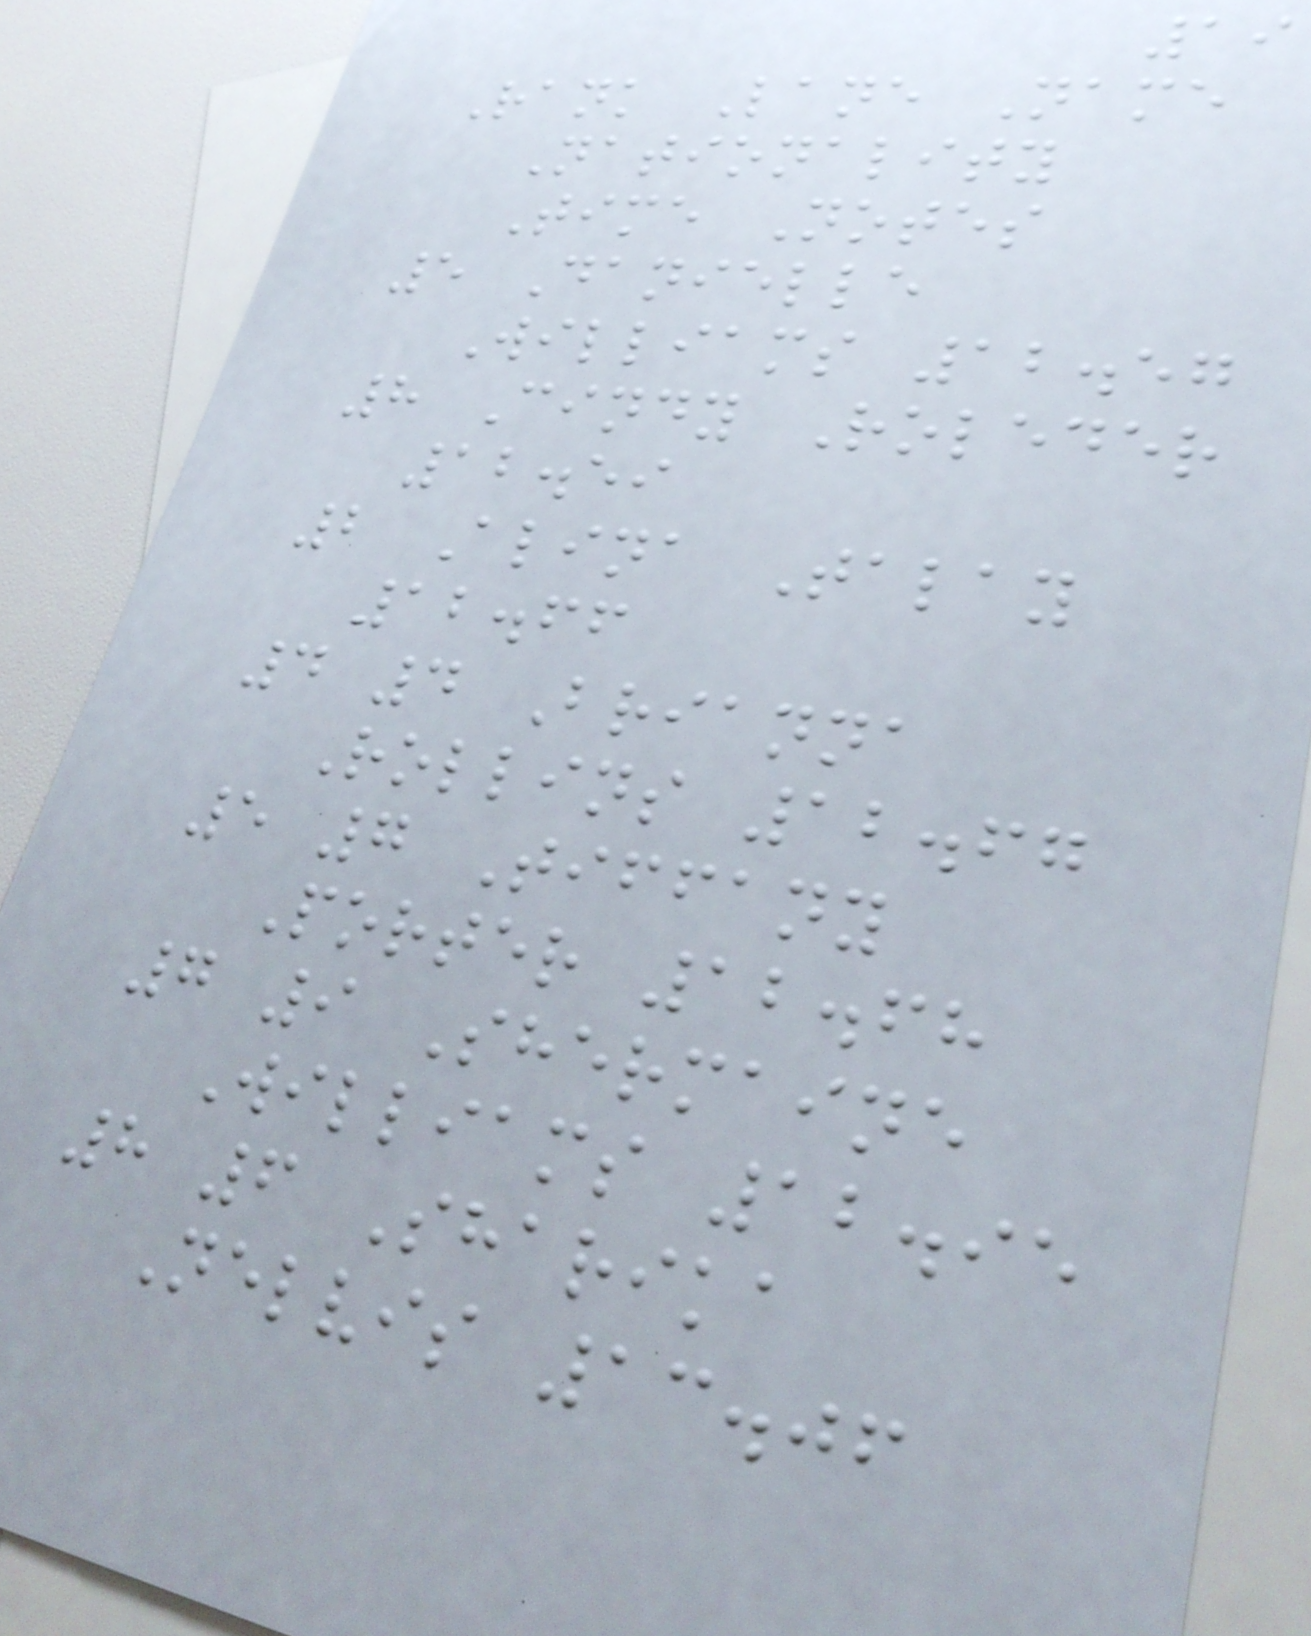19
Rank Lane Name
Nationality
Time Notes
5 Danielle
Williams 12.57
8 Cindy Roleder
12.59
2 Alina Talay
12.66
4 4 Brianna
Rollins 12.67
5 7 Tiffany
Porter 12.68
7 9 Shermaine
Williams 12.95
8 6 Sharika
Nelvis 13.06
